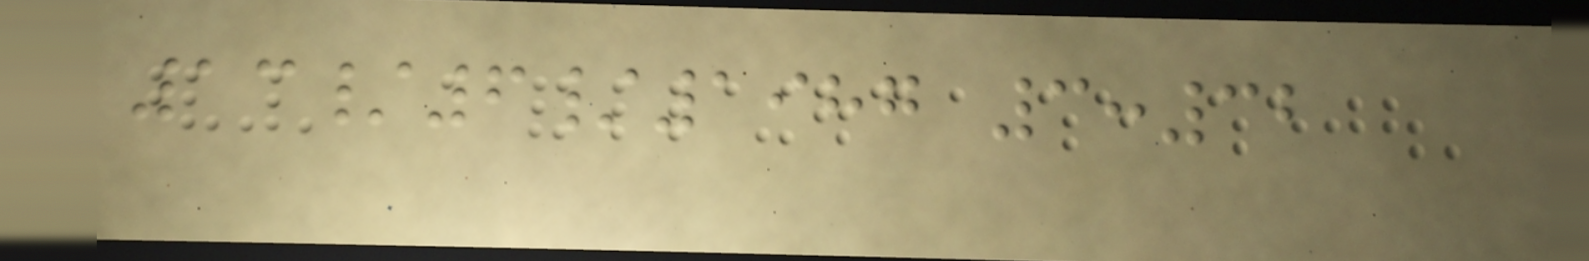13/6/1987 3:32
